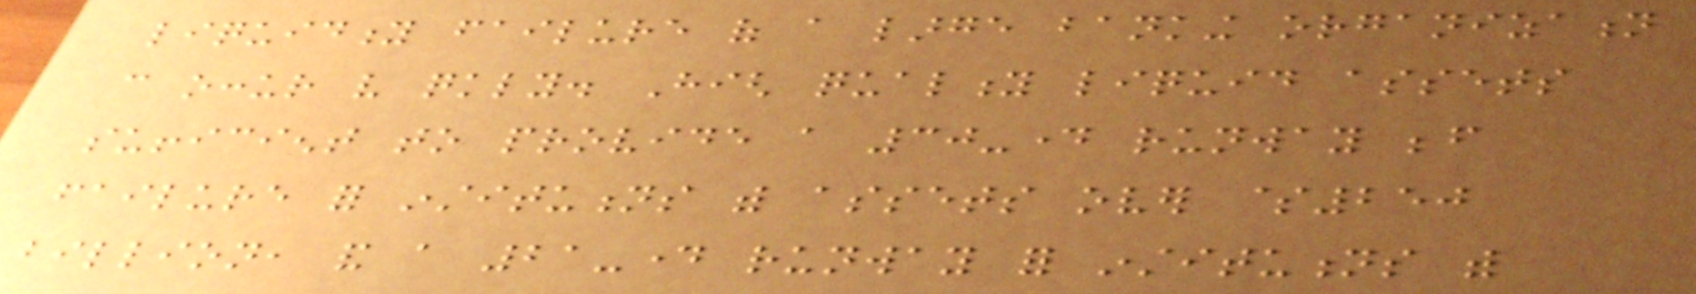liquidity failure of a large banking organization
can occur very quickly. High quality liquid assets
sufficient to provide a 30-day runway before
failure for institutions with assets over $250
billion, and a 21-day runway for institutions with
